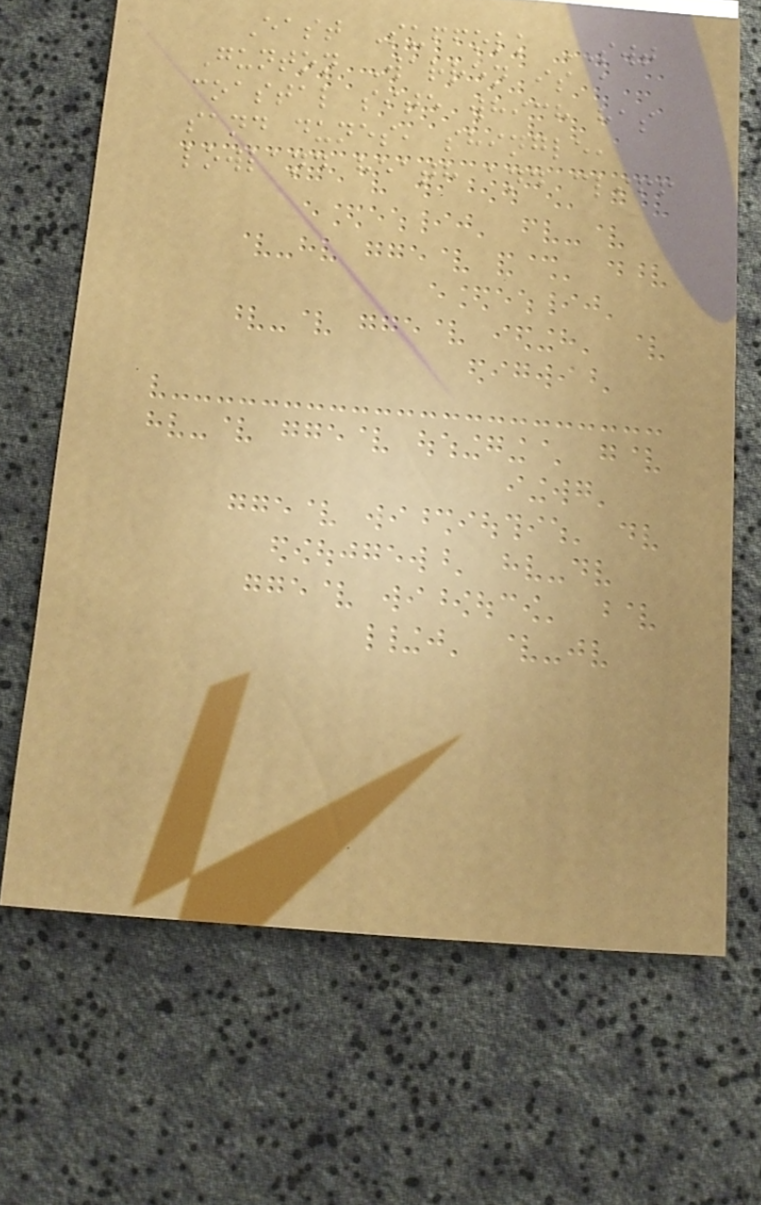East Suffolk SWT
Gunton Warren is a
coastal site which has
sand dunes, shingle,
lowland heath and cliff
